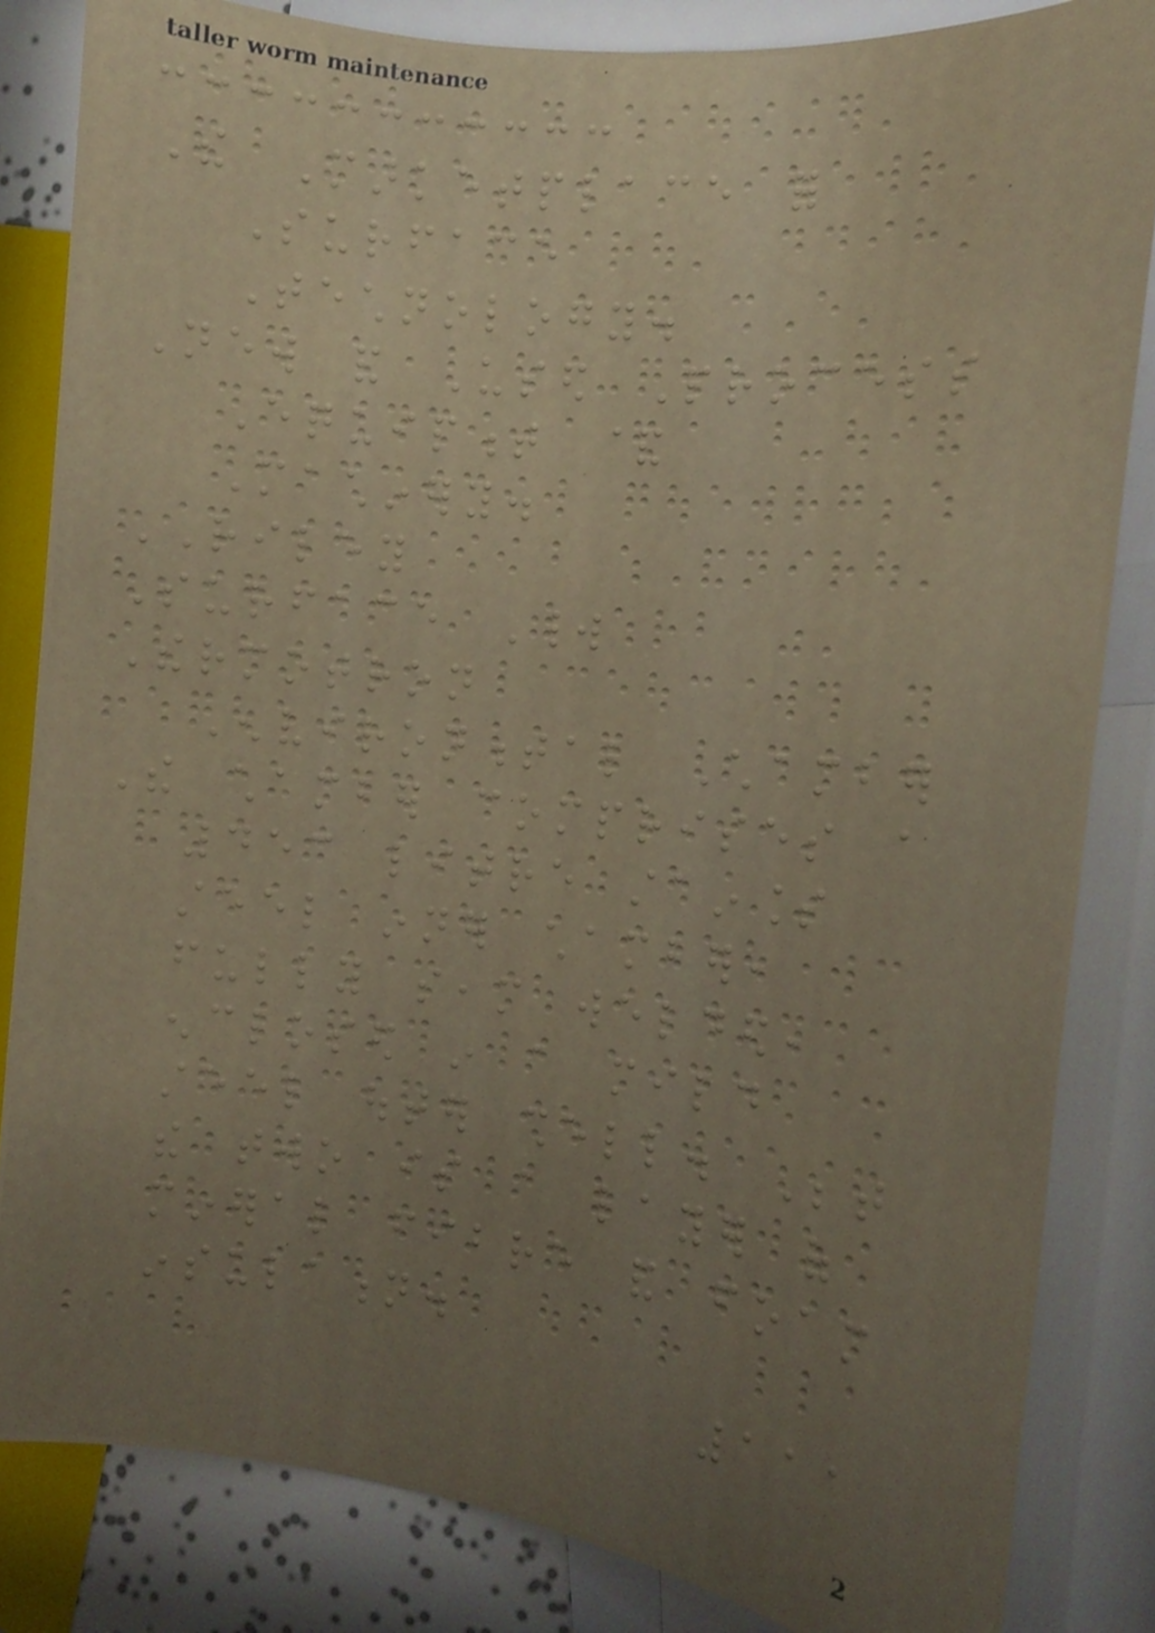The Marketplace for
Surface
Technology.
New and Used Process
Equipment &
Machinery.
RILEY
Surface World
Thermotron
Environmental Chamber
The chamber comprises a
453 litre stainless
steel inner chamber,
fully seam welded,
enclosed in a mild
steel outer shell. Between
the two is a layer of
mineral fibre and foam
insulation.
111
